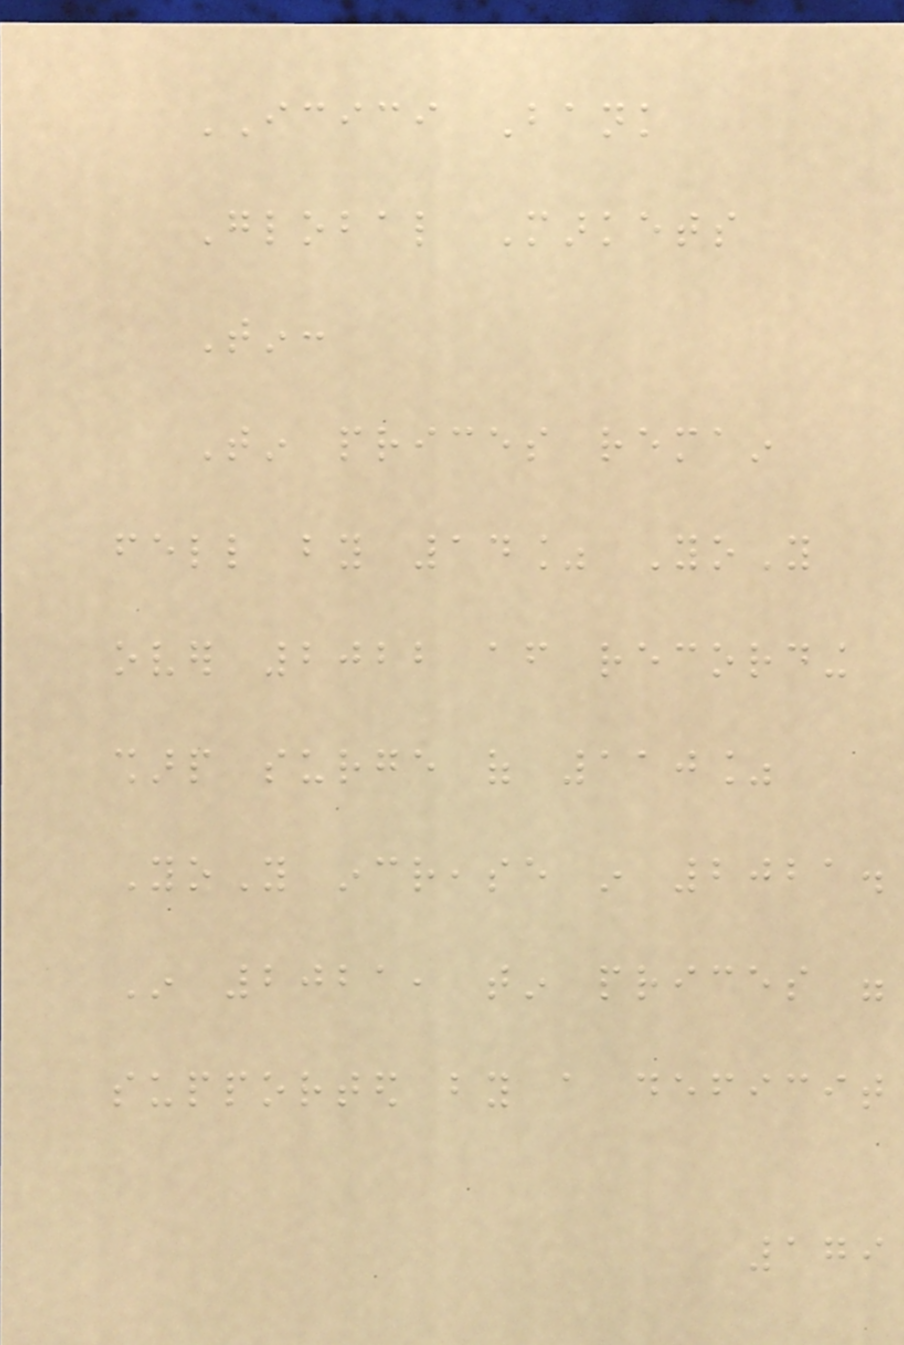ICICI Bank
Global Markets
Tin:
Tin prices remain
fell by 14% YoY
over 2022 after recording
sharp surge of 110%
YoY increase in 2021.
In 2021, tin prices were
supported by a deficit
179
